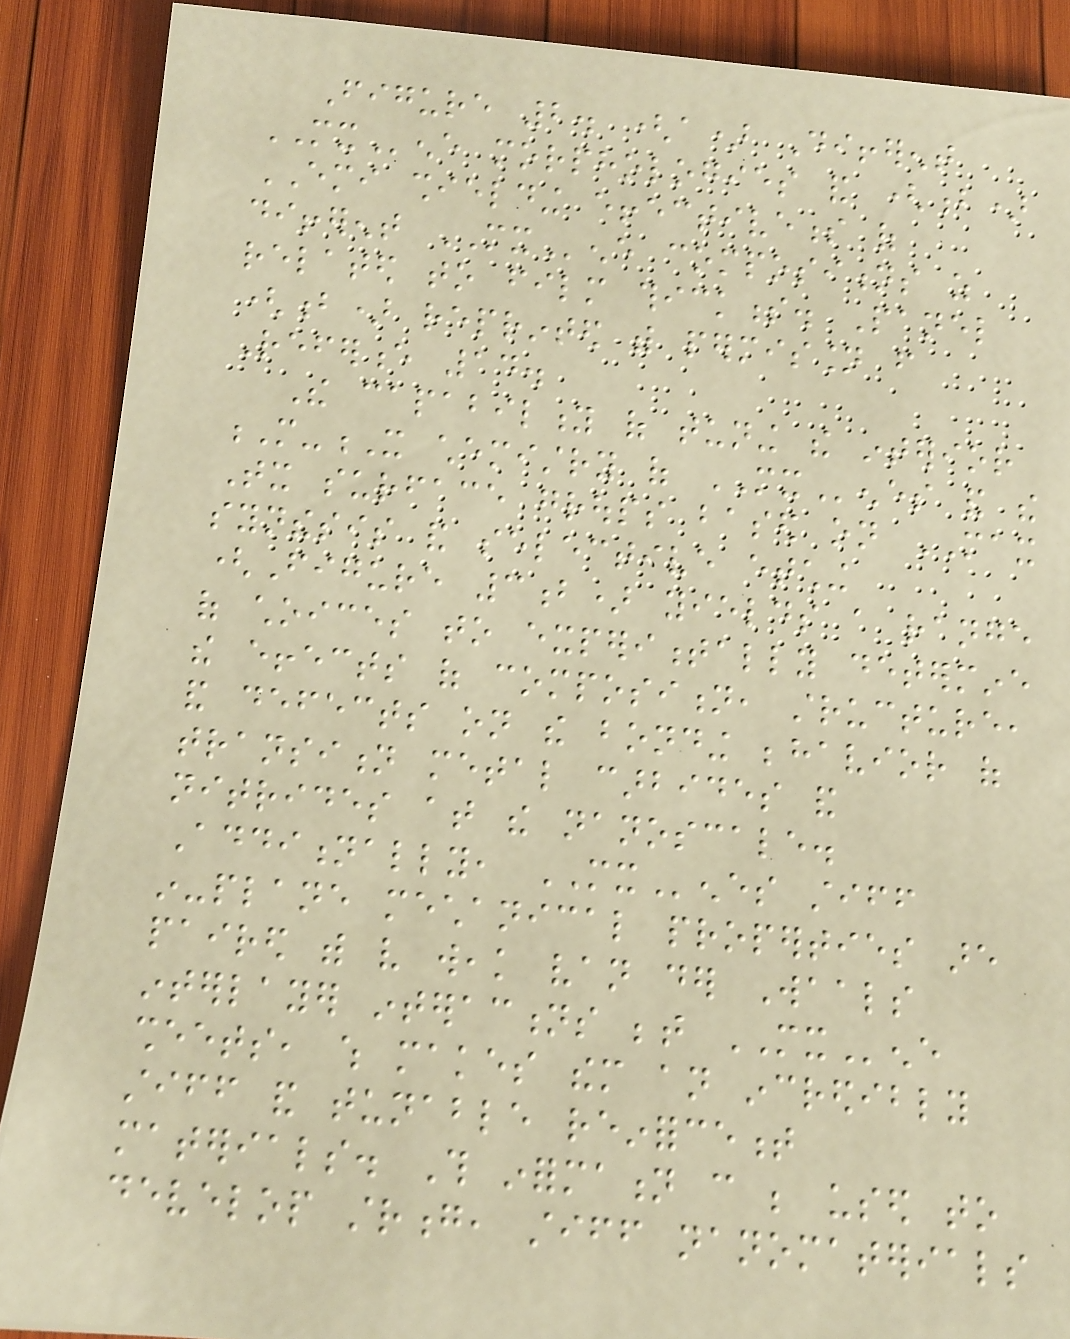Figure 2. (a) Different
MXene morphologies and (b)
EMI shielding effectiveness of
different MXene compositions as
related to film thickness. Panel
(b) reprinted with permission from
Reference 14.
The capability of tuning the interior
M-X chemistry of MXenes and the
Tx surface groups based on MAX
synthesis and selective etching
(Figure 3b) yields a range
of choices to experimentally determine
the effects of composition, structure,
and defects on the bonding behavior of
transition metal carbides and
nitrides at the nanoscale.
Additionally, MXenes stiff
in-plane mechanical properties are
paired with very weak van der Waals
interlayer interactions between MXene
sheets, which makes them an incredibly
stiff and tunable reinforcement
materials. This information can be used to
develop strong, stiff nanomaterials
